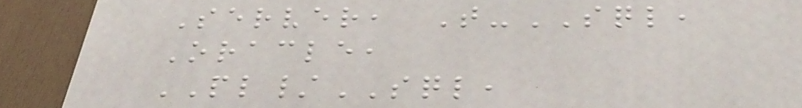Server, T-SQL,
Oracle,
PL/SQL,
